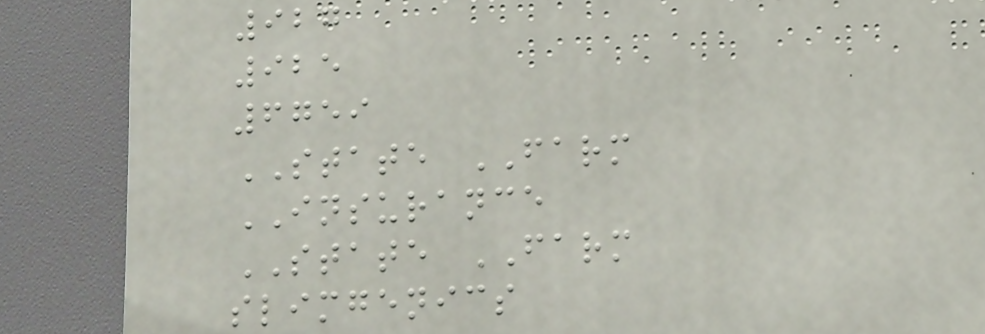927
925
6759
STATE FARM
INSURANCE
STATE FARM
slimgenics
